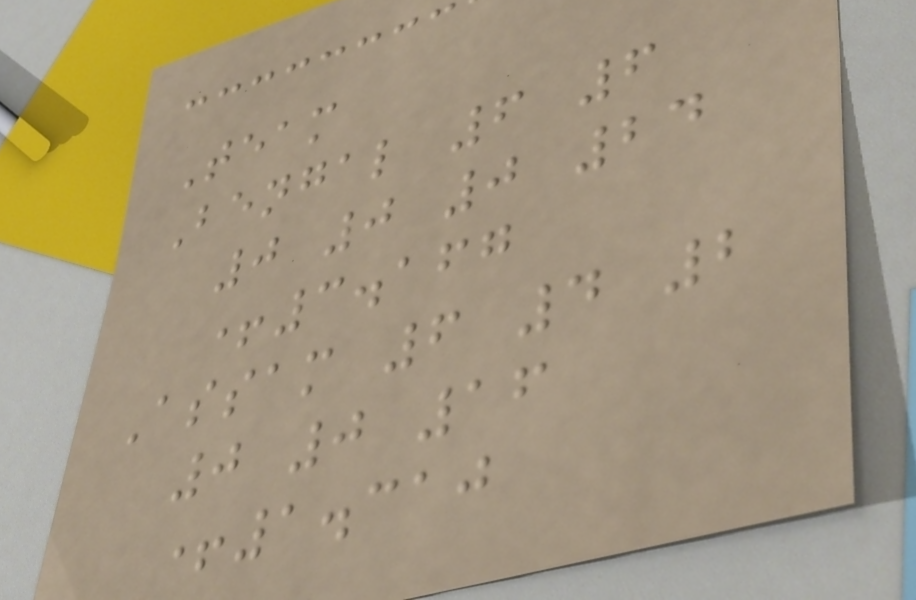Team
Bengal 6 6
0 0 0 24
+3.167
Assam 6 4 2
0 0 16
+1.310
